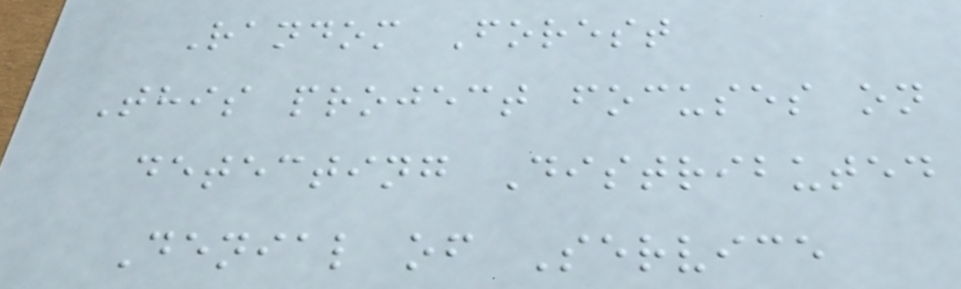Random Forest
This project focuses on
detecting Distributed
Denial of Service
